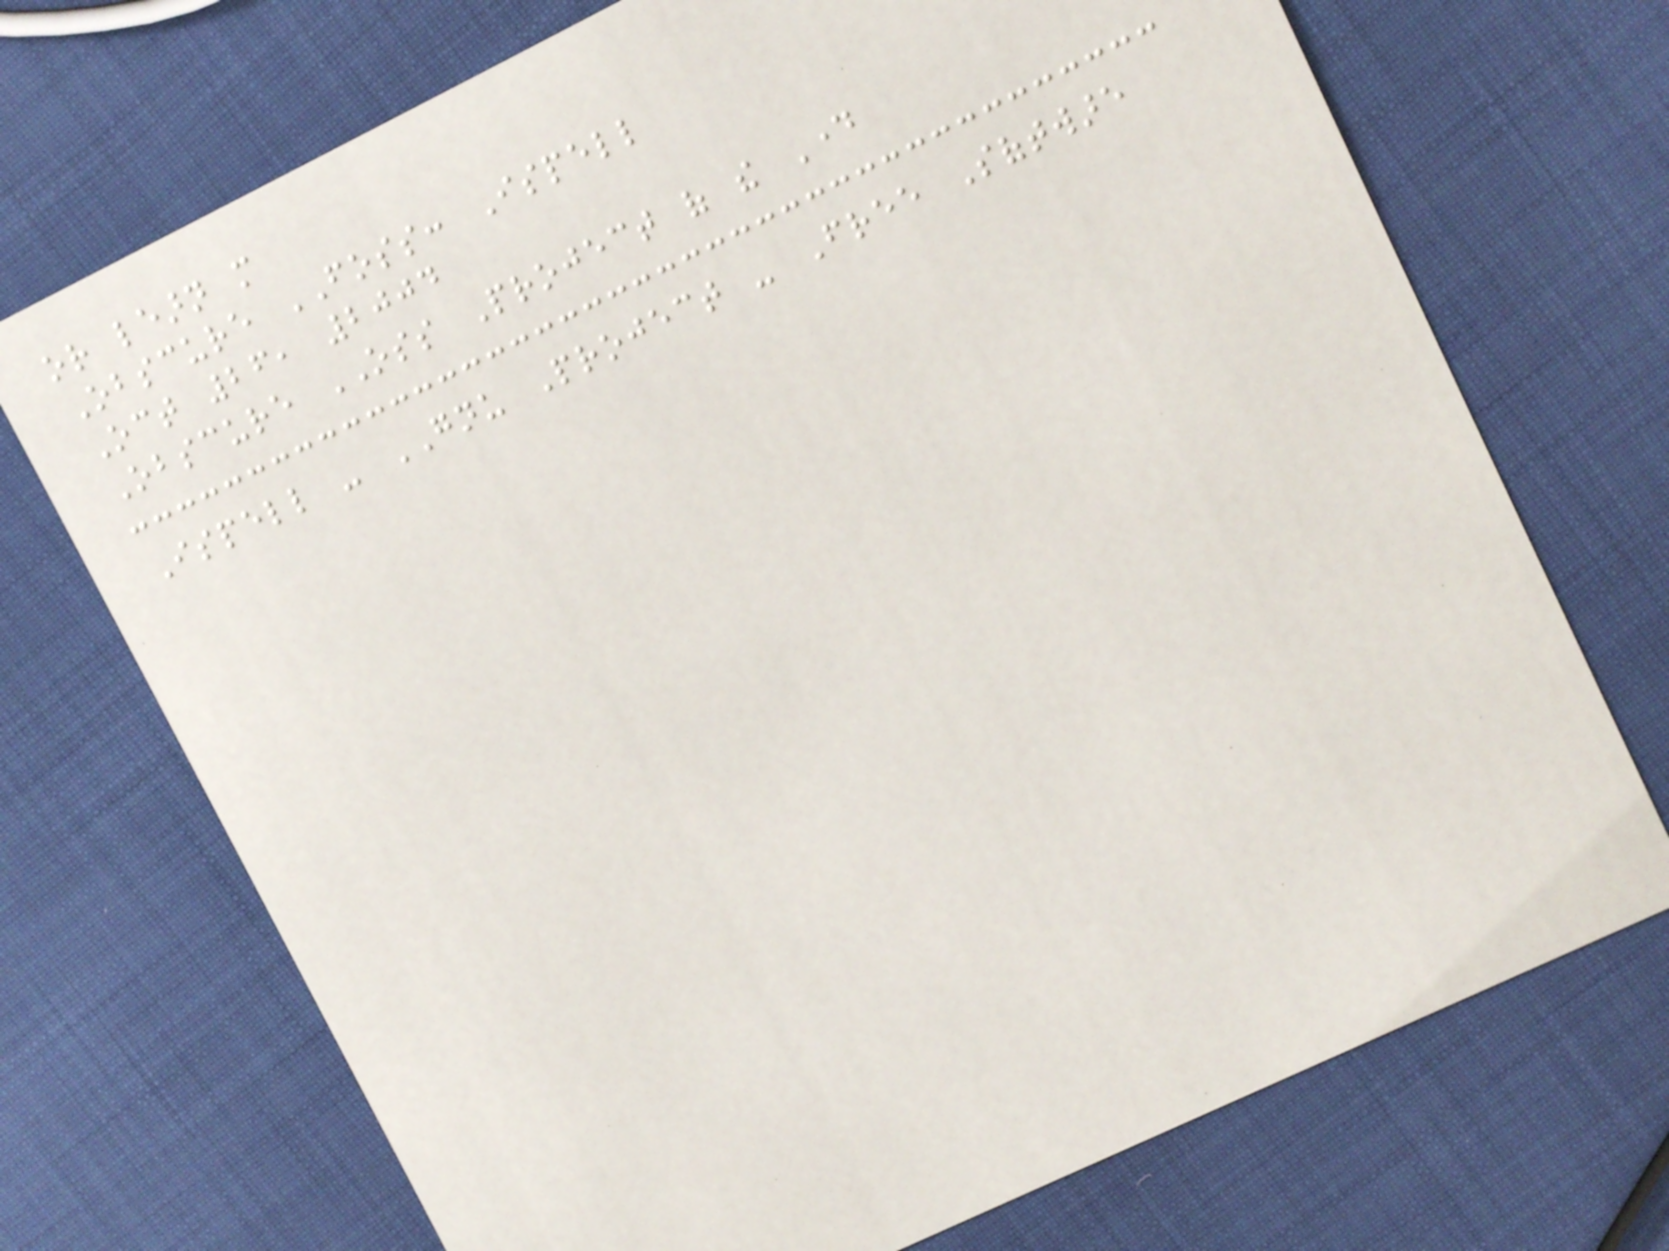or learn more
Obscure FOSS: Ispell
Oct 26, 2004
Obscure OSS Project of the Day
Ispell - GNU Project - Free Software
